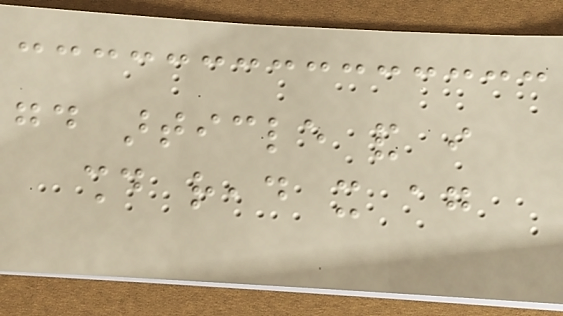good article and i
should read it again
